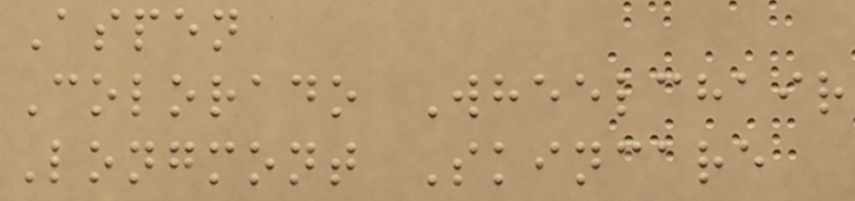Aspen
Colorado Wheelchair
Longmont Skincare
